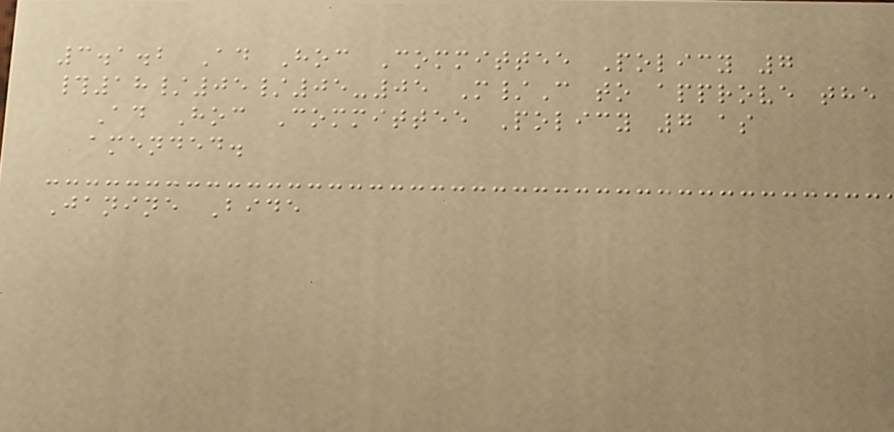3.1.2 Ad Hoc Committee Policy 7
#18/05/05-05 M/C to approve the
Ad Hoc Committee Policy 7 as
amended.
Janine Bide
